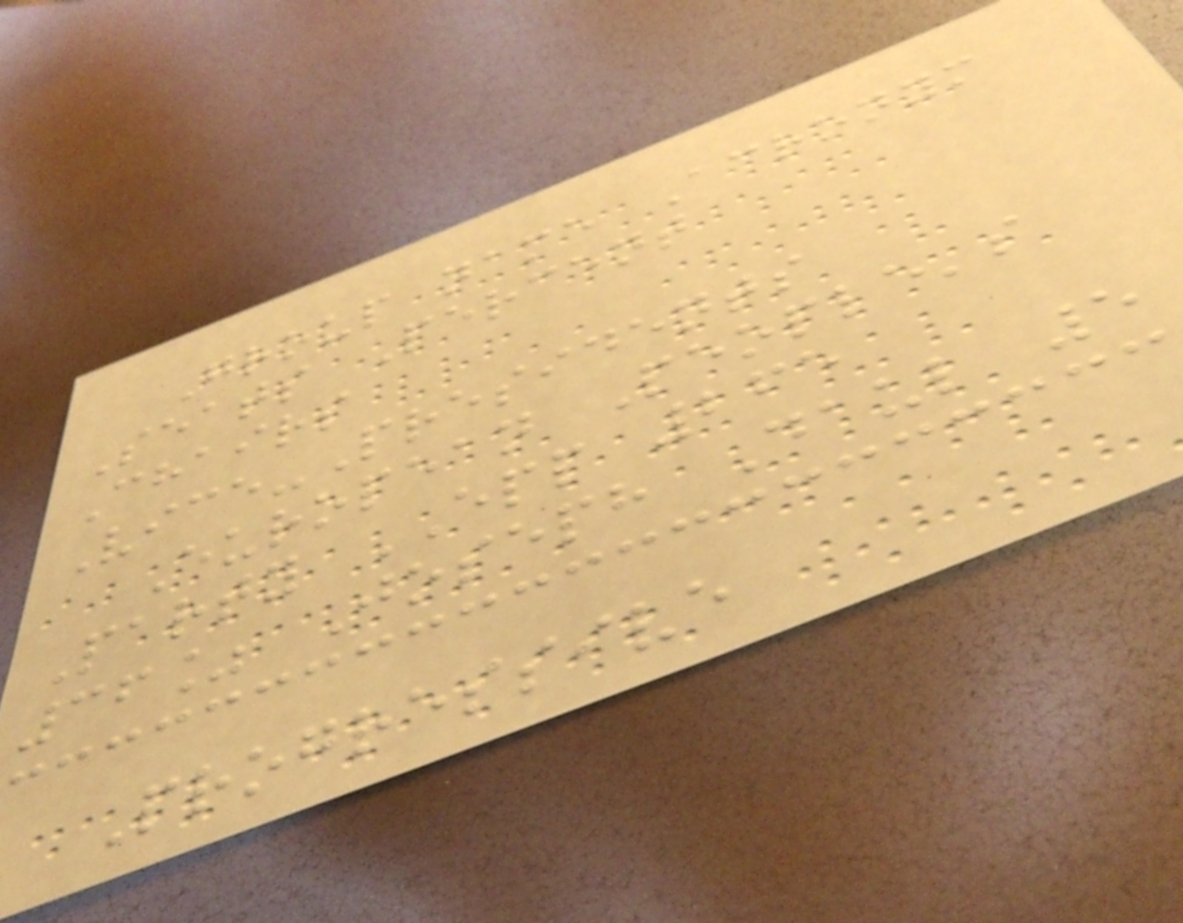Group name Acronym
Seats Percent
Chairs
Vice-Presidents
European People's
Party EPP 265
36% Joseph Daul 5
Progressive
